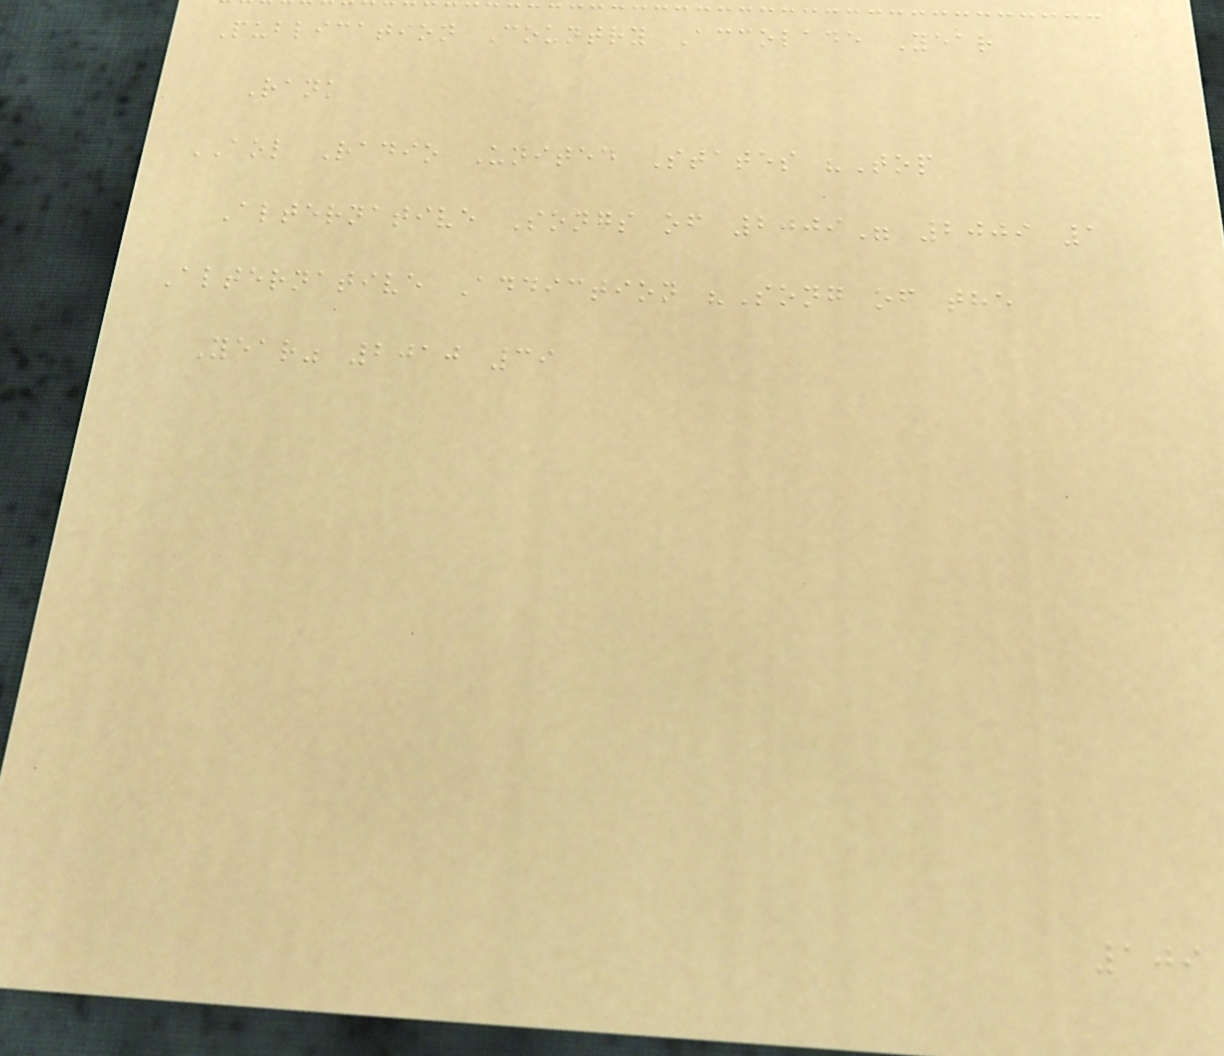Publication Country Accolade Year
Rank
AOL Radio United States "Top
Alternative Songs of 2009" 2009 1
Alternative Addiction "Song of the
Year" 2010 39
109
